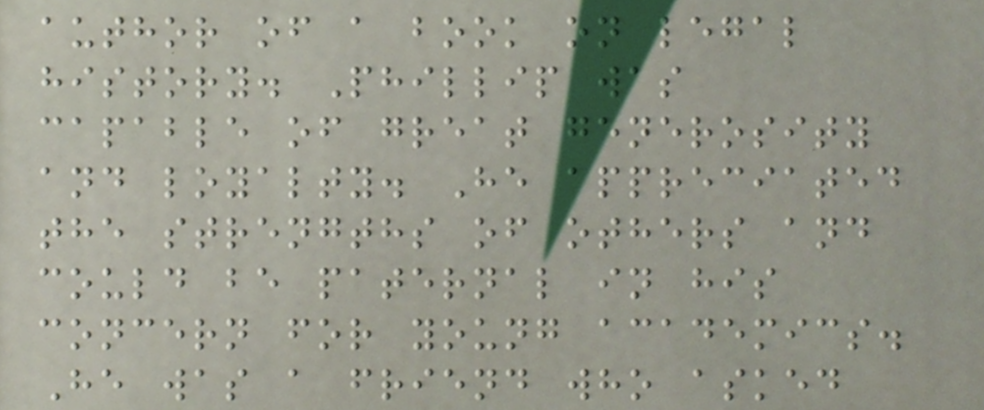author of a book on legal
history. Phillip was
capable of great generosity
and loyalty. He appreciated
the strengths of others and
could be paternal in his
concern for young academics.
He was a friend who asked
